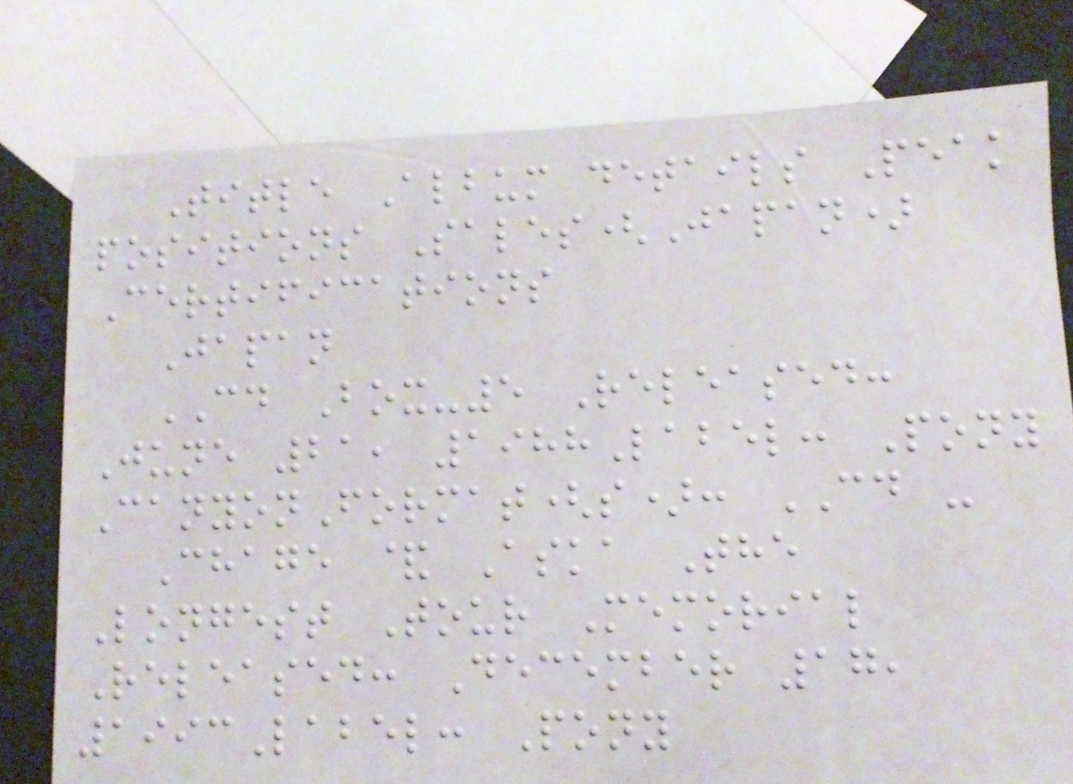Title Album details Peak
positions Sales(Japan)
Certifications
Japan
CD Box-5 Released:
June 21, 1988Label: Pony
CanyonFormat(s): CD -
Chage & Aska The
Longest Tour Memorial
Released: December 17,
1993Label: Pony
